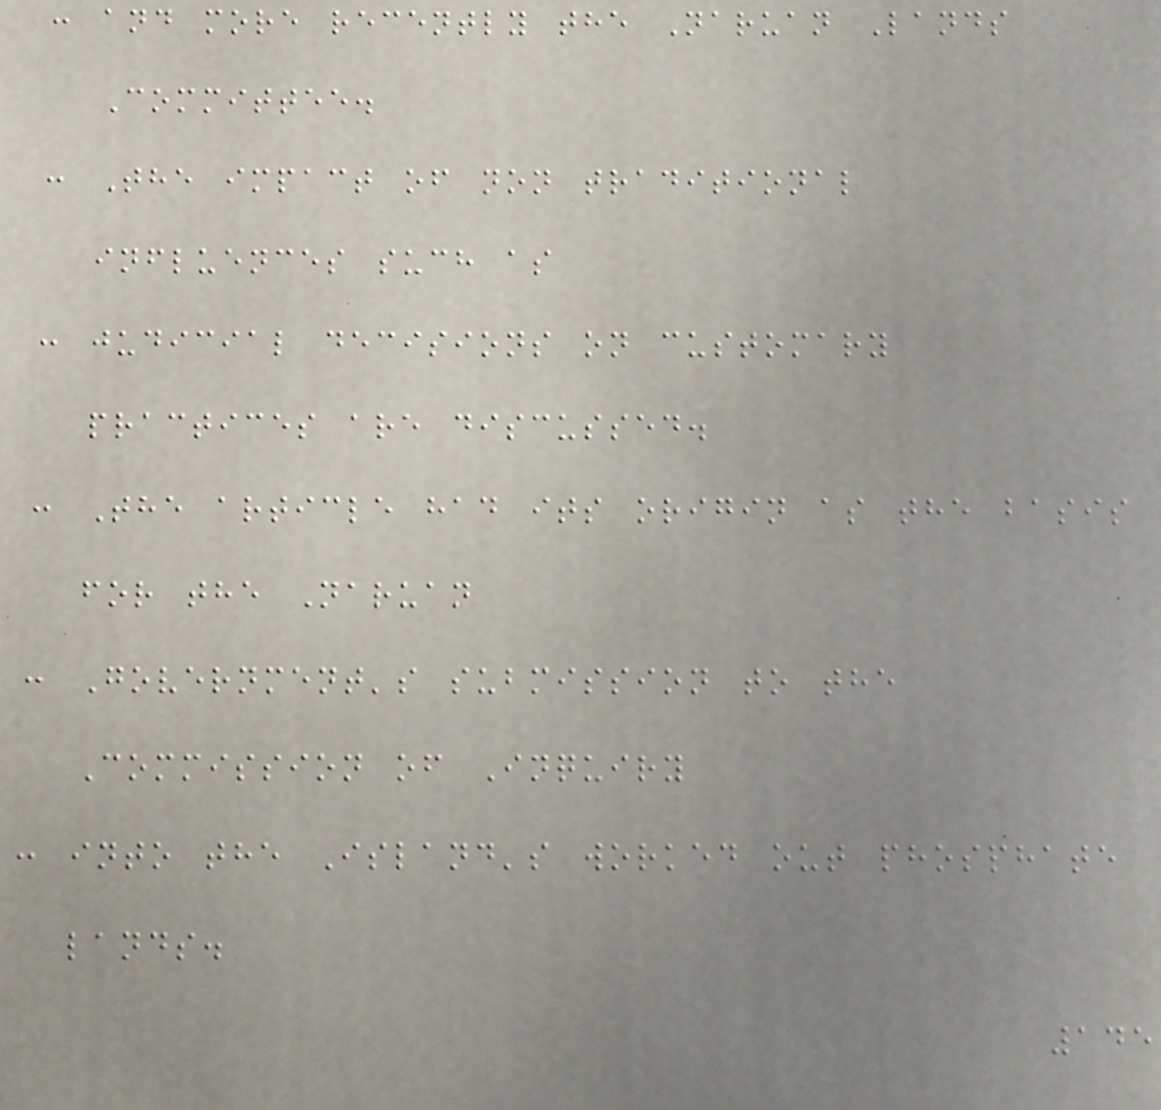: and more recently the Naruan Lands
Committee.
: The impact of non traditional
influences such as
: judicial decisions on customary
practices are discussed.
: The article had its origin as the basis
for the Naruan
: Government's submission to the
Commission of Inquiry
: into the Island's worked out phosphate
lands.
145
